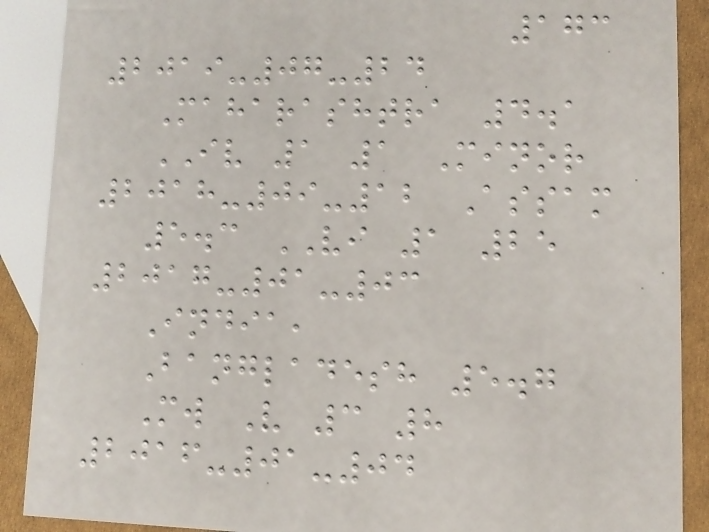173
2019-07-24
Maharashtra 4.1
IV 1 1 Minor
2018-09-12 Assam
5.3 VI 1 25
2017-01-03
India,
Bangladesh 5.7
Mw V 3 8
2016-01-04
